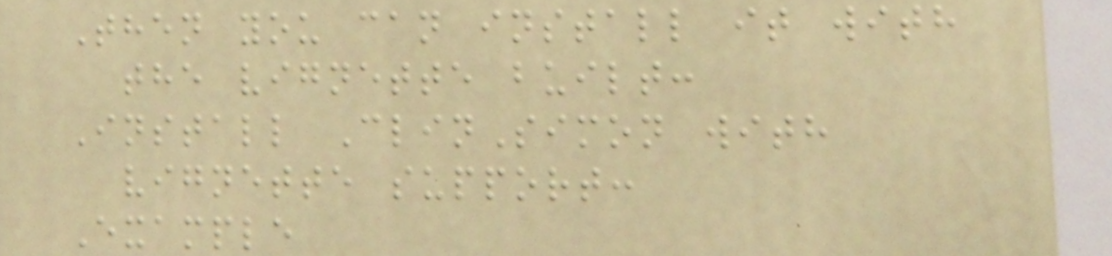Then you can install it with
the vignette built:
Install ClinSimon with
vignette support:
Example
